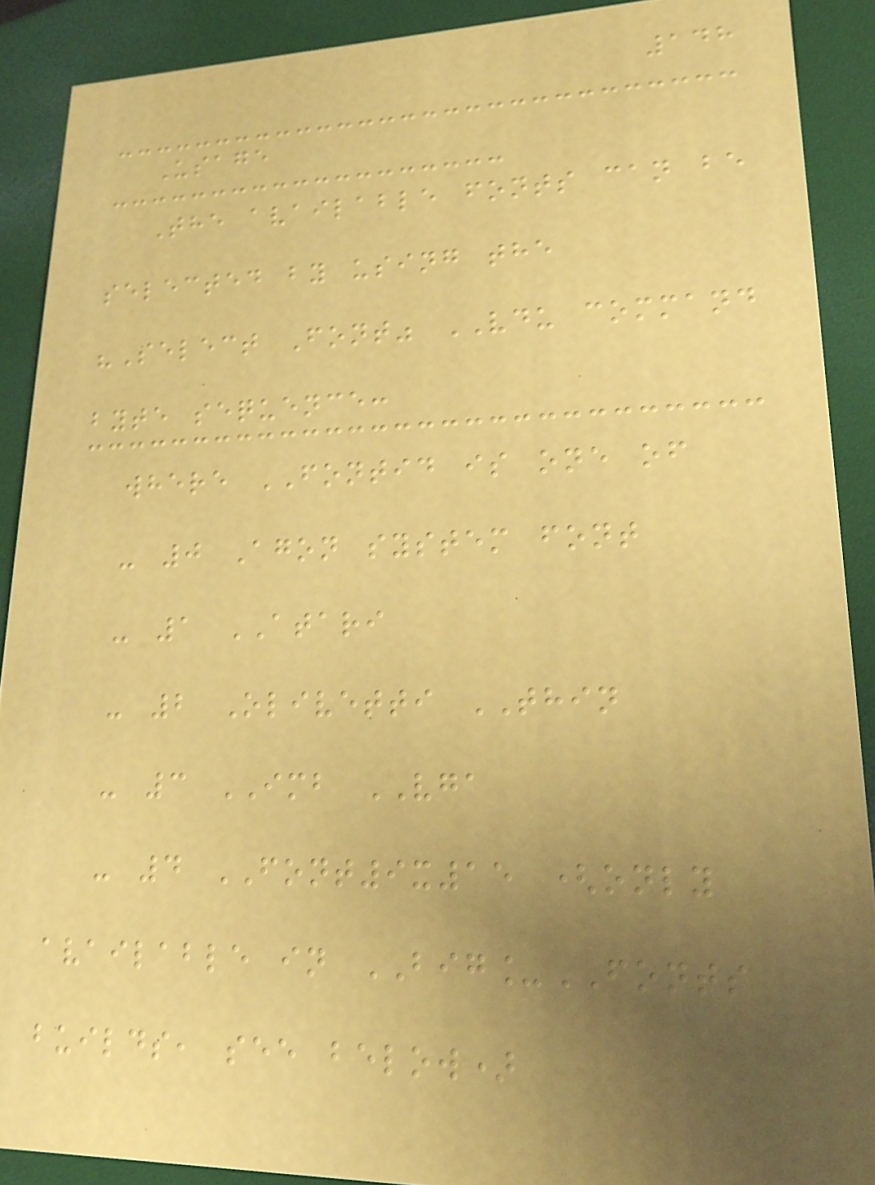148
Usage
The available fonts can be
selected by using the
"Select Font" VDU command
byte sequence:
where FONTID is one of
- 0 Agon system font
- 1 ATARI
- 2 Olivetti THIN
- 3 IMB VGA
- 4 FONT9x15 (only
available in BIG_FONTS
builds, see below)
